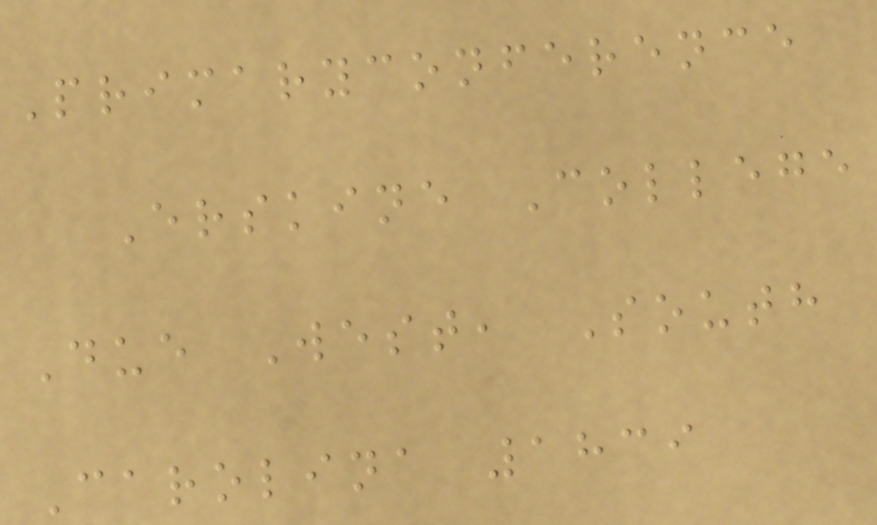Primaryconference
Erskine College
Due West, South
Carolina 1839
